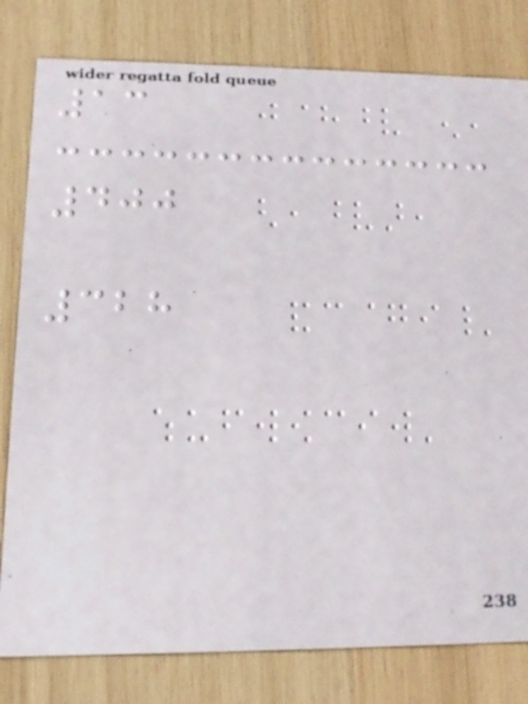13
400
328
